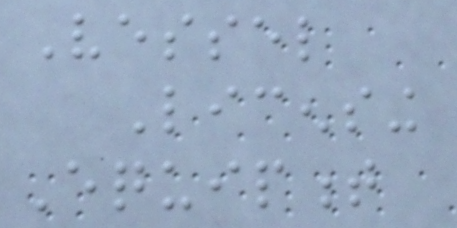Vessel
Licensing
Equipment
